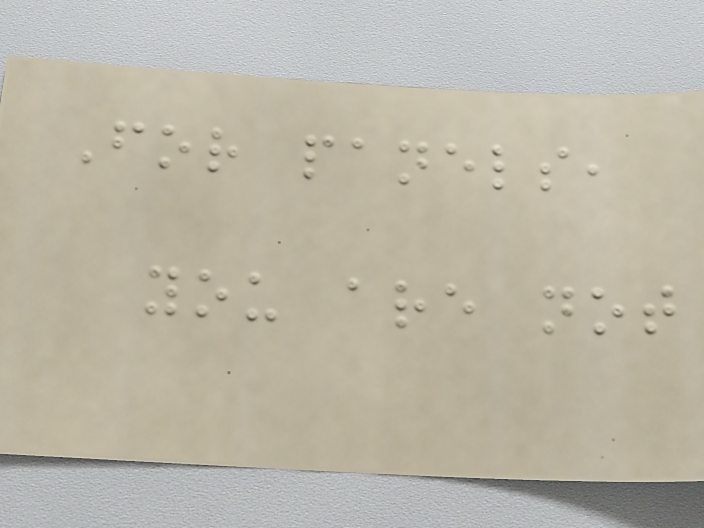For panels,
you are not
